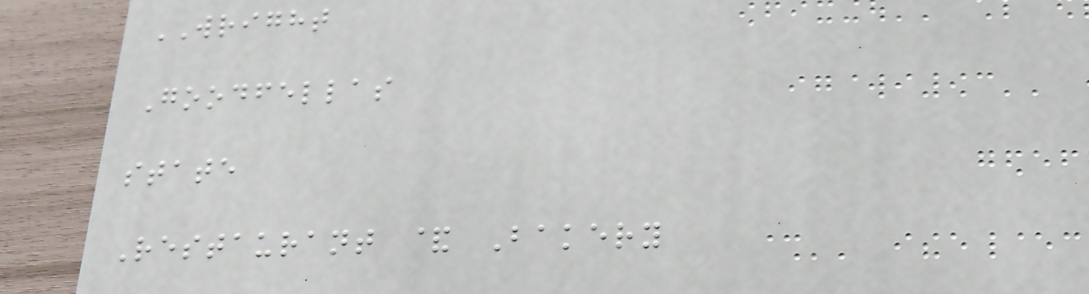WRIGHT
Goodfellas
state
Restaurant & Bakery
